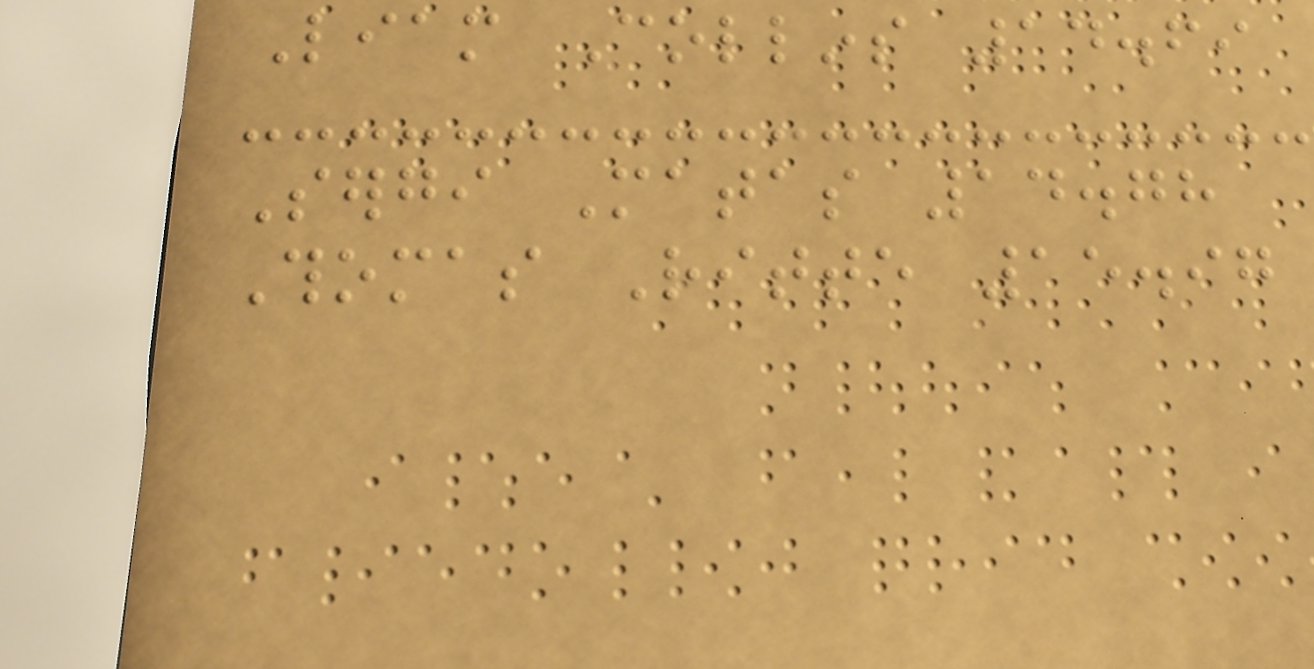Liam Collins 14.69
Sergi Matas 14.78
Thomas Ritte 15.97
